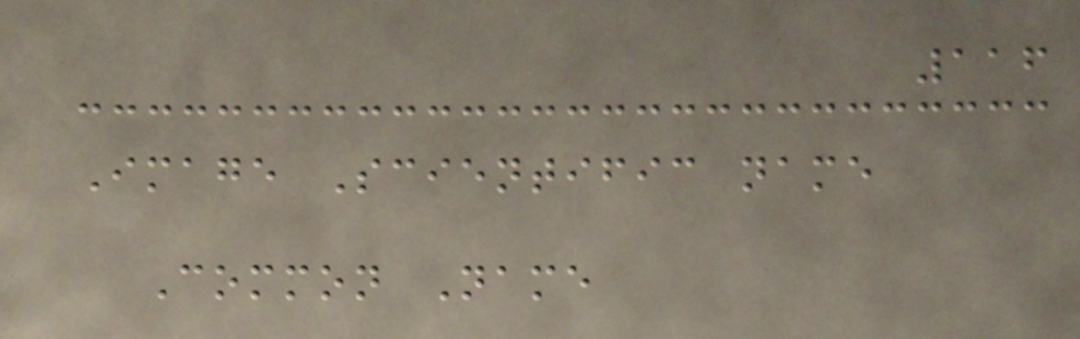116
Image Scientific name
Common Name
